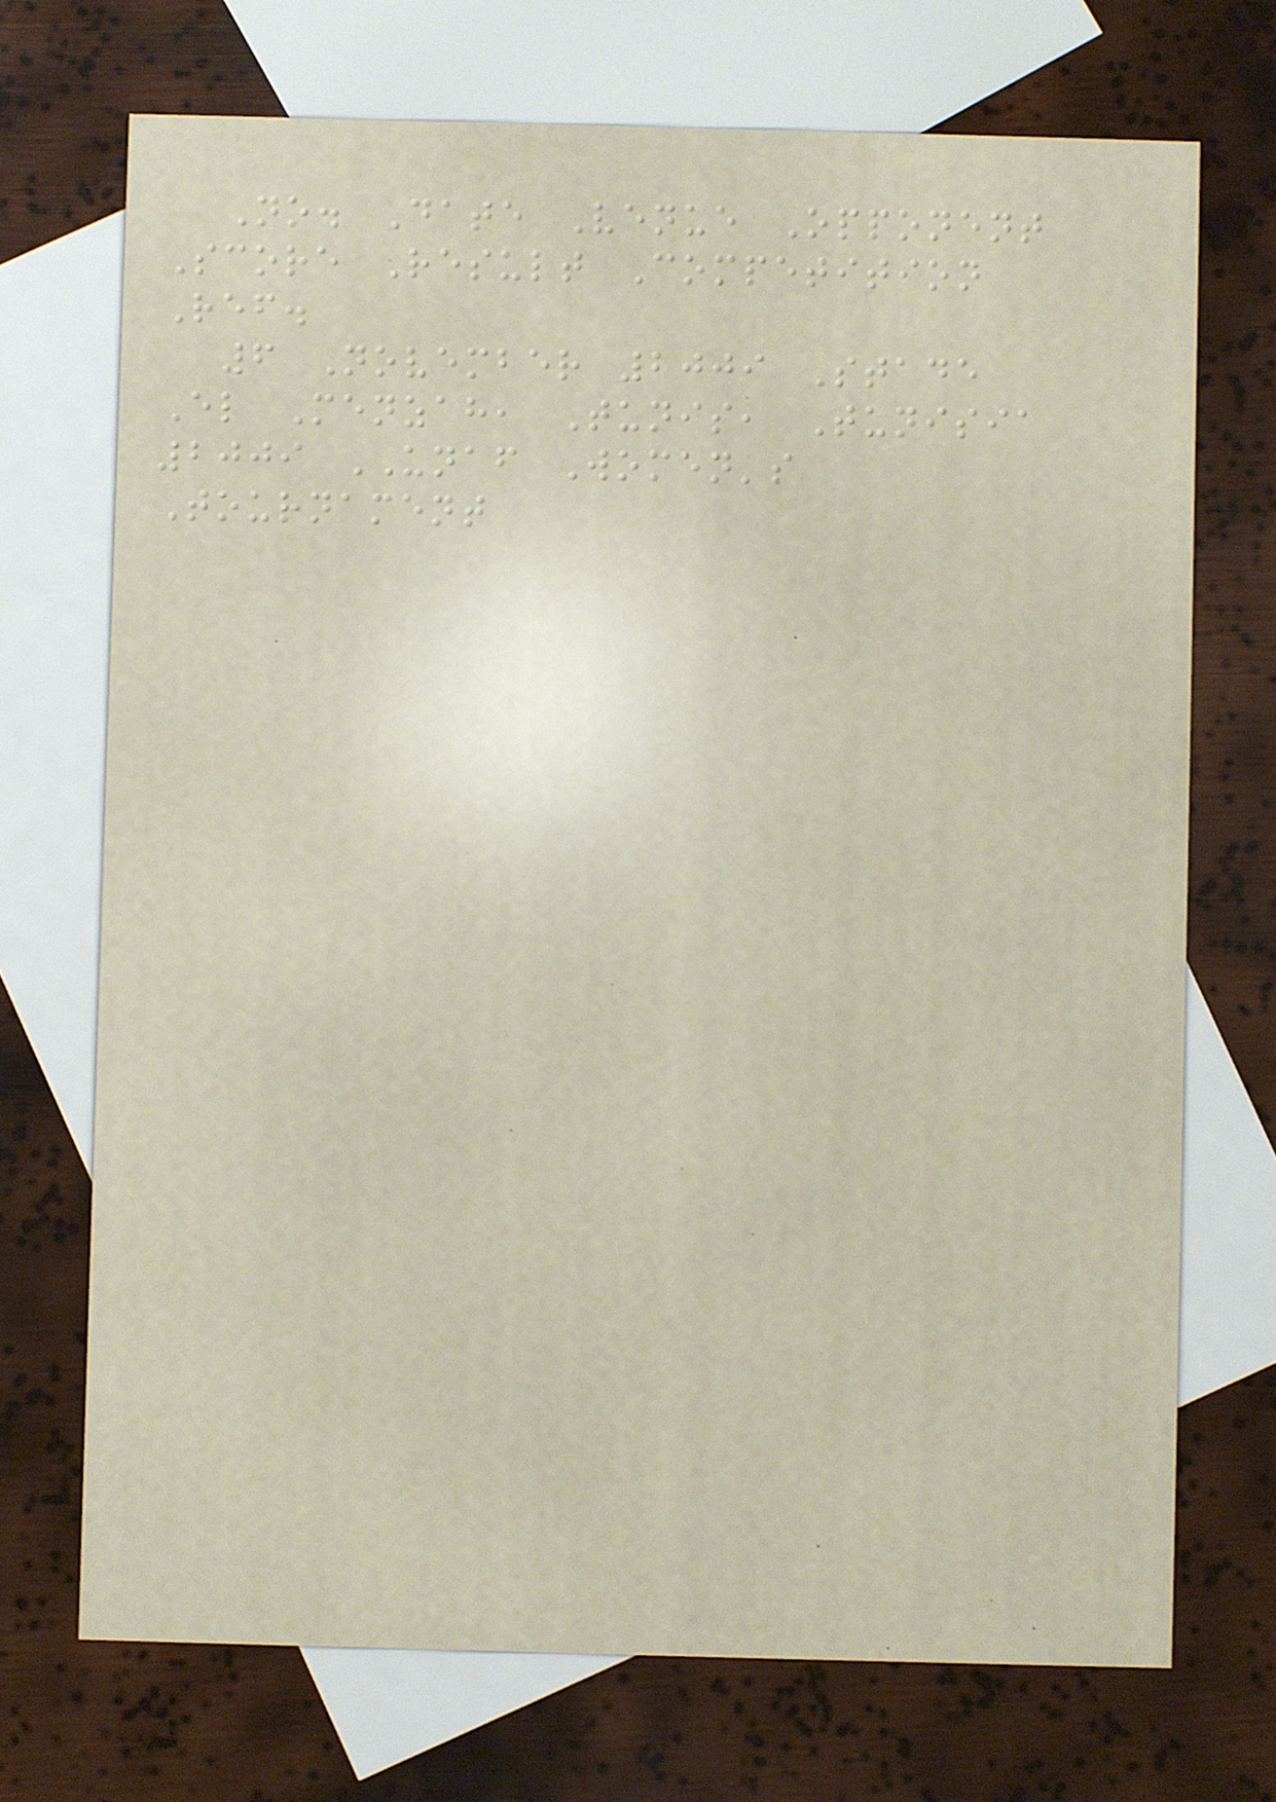No. Date Venue Opponent
Score Result Competition
Ref.
6 November 2009 Stade
El Menzah, Tunis, Tunisia
2009 UNAF Women's
Tournament
